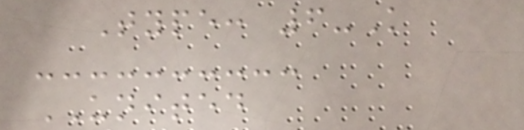Type: 6-K
UNITED
